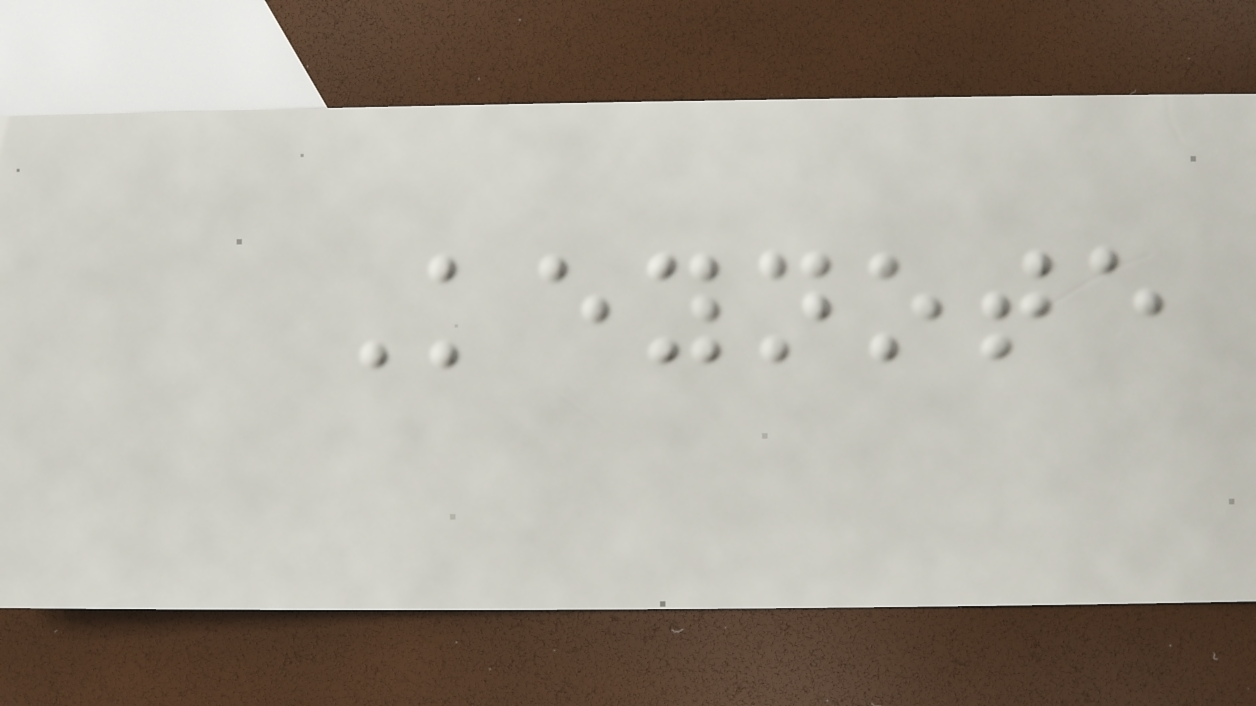Keynote
